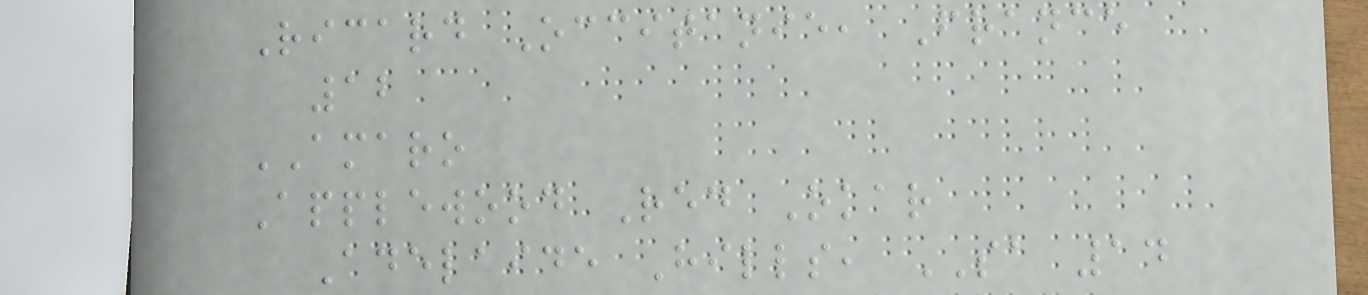Ricard Occitanie, France
12
AMARO
Applewood Red Okar
Adelaide Hills, SA 14
